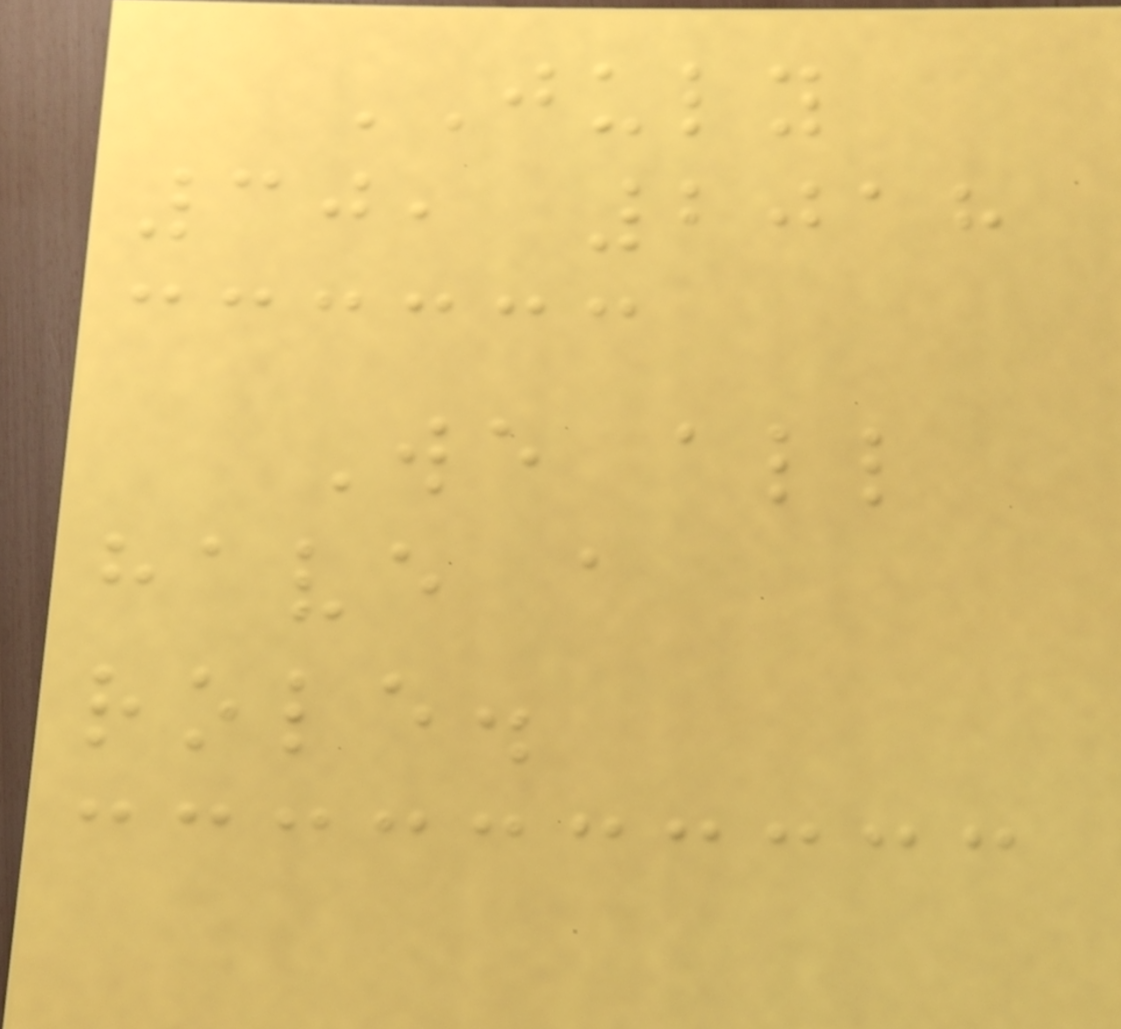JULY
30, 2018
We all
have a
role.
